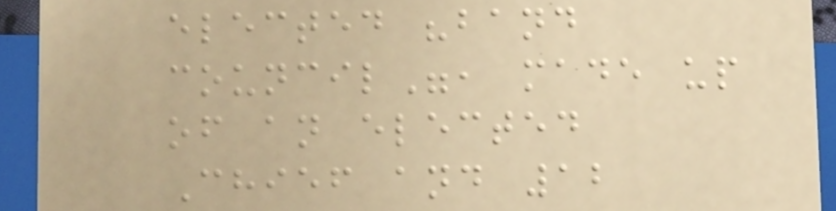elected "band
council", made up
of an elected
Chief and 12
